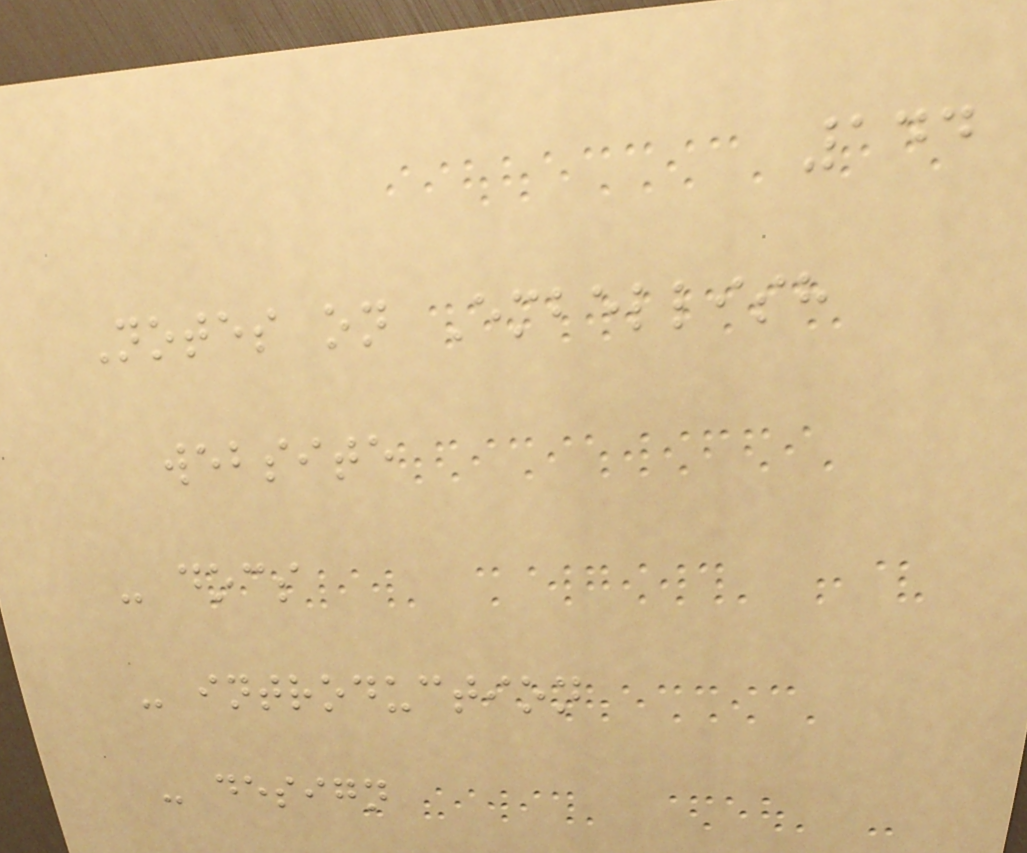144
Notes on Embellish
website
- docs
- introduction
- design
